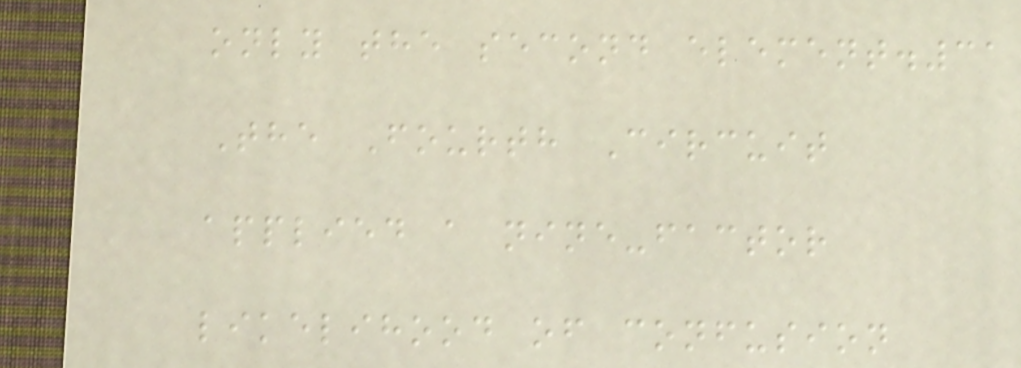only the second element.31
The Fourth Circuit
applied a nine-factor
likelihood of confusion
